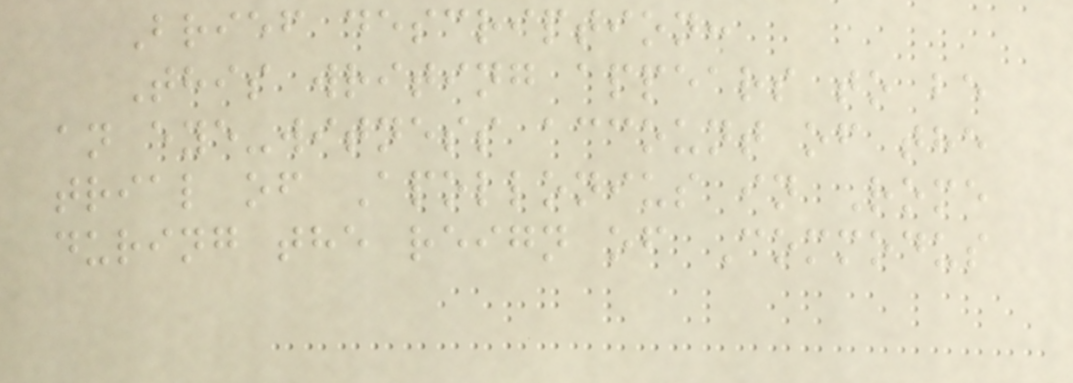Brief description:
This writing appears to be
an eye-witness account of the
trial of Apollonius in Rome
during the reign of Commodus
